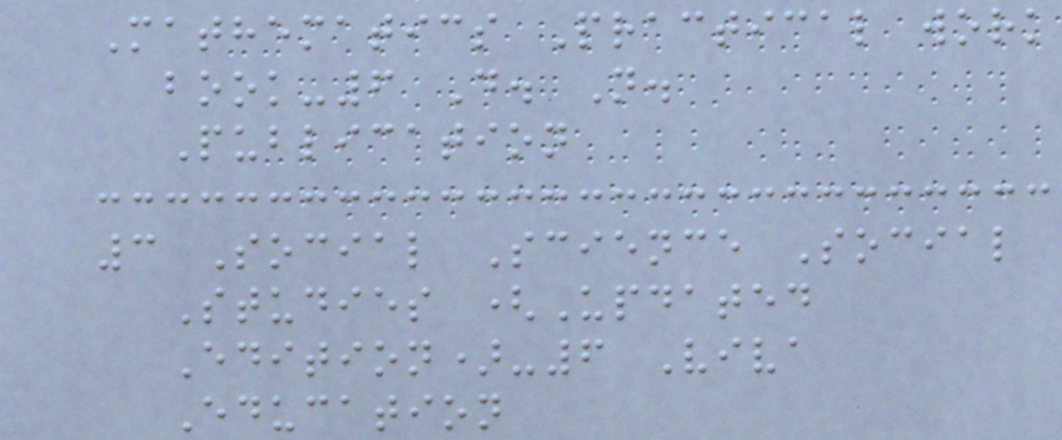Mathematics Practical work
book-6 D. N.
Publication
3 Social Science Social
Studies (Updated
Edition)-6 Viva
Education
